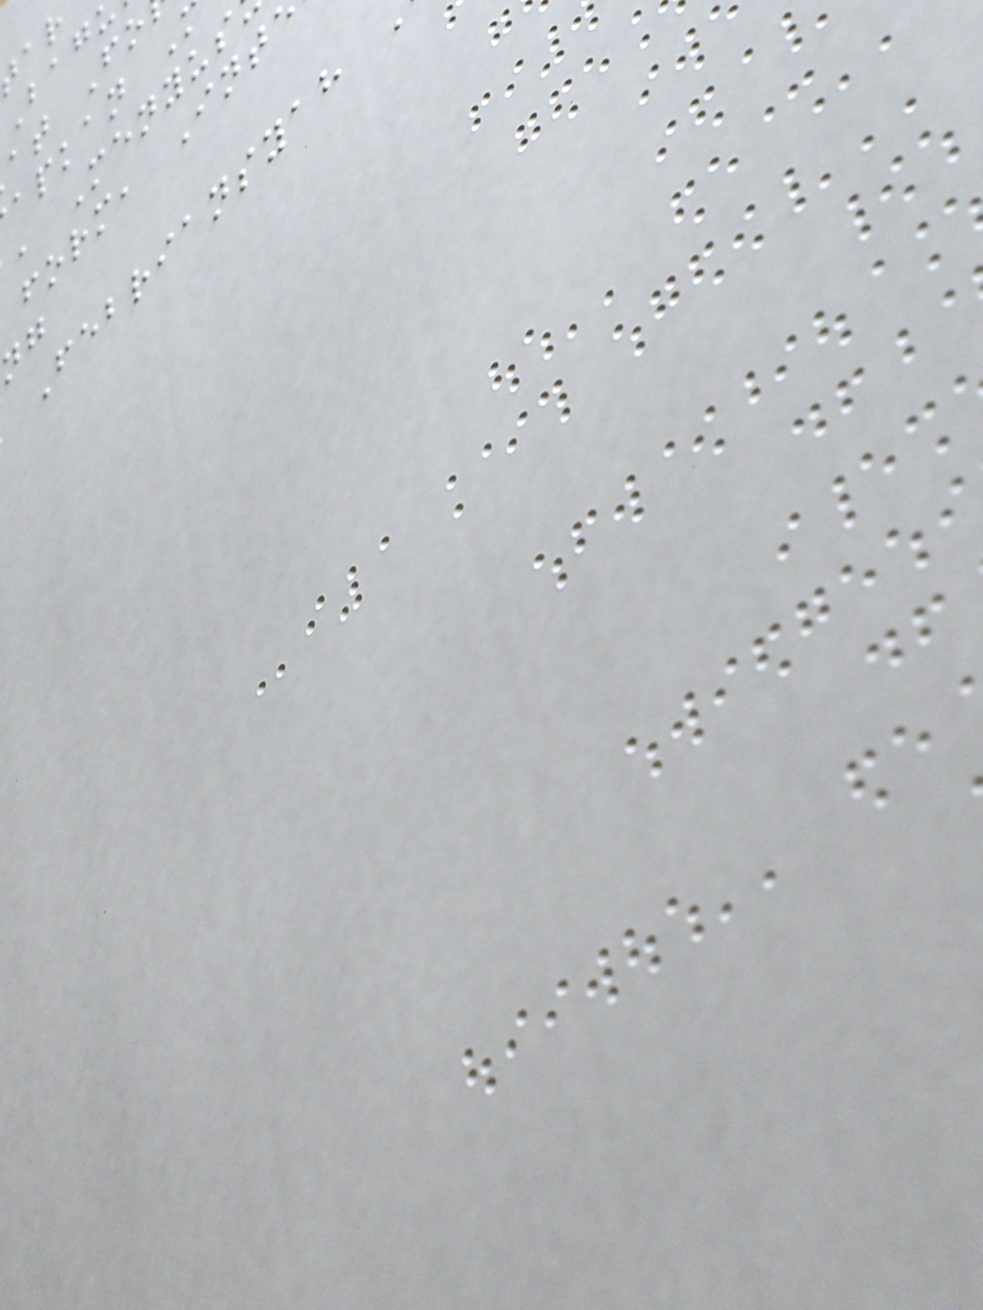, Menyus
form, Int
Febriansyah
